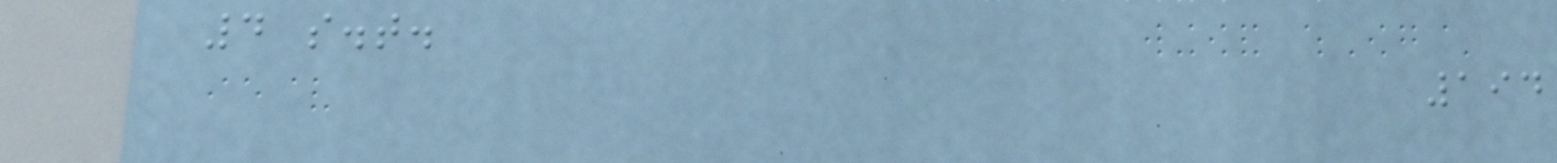4 s.t.
194
